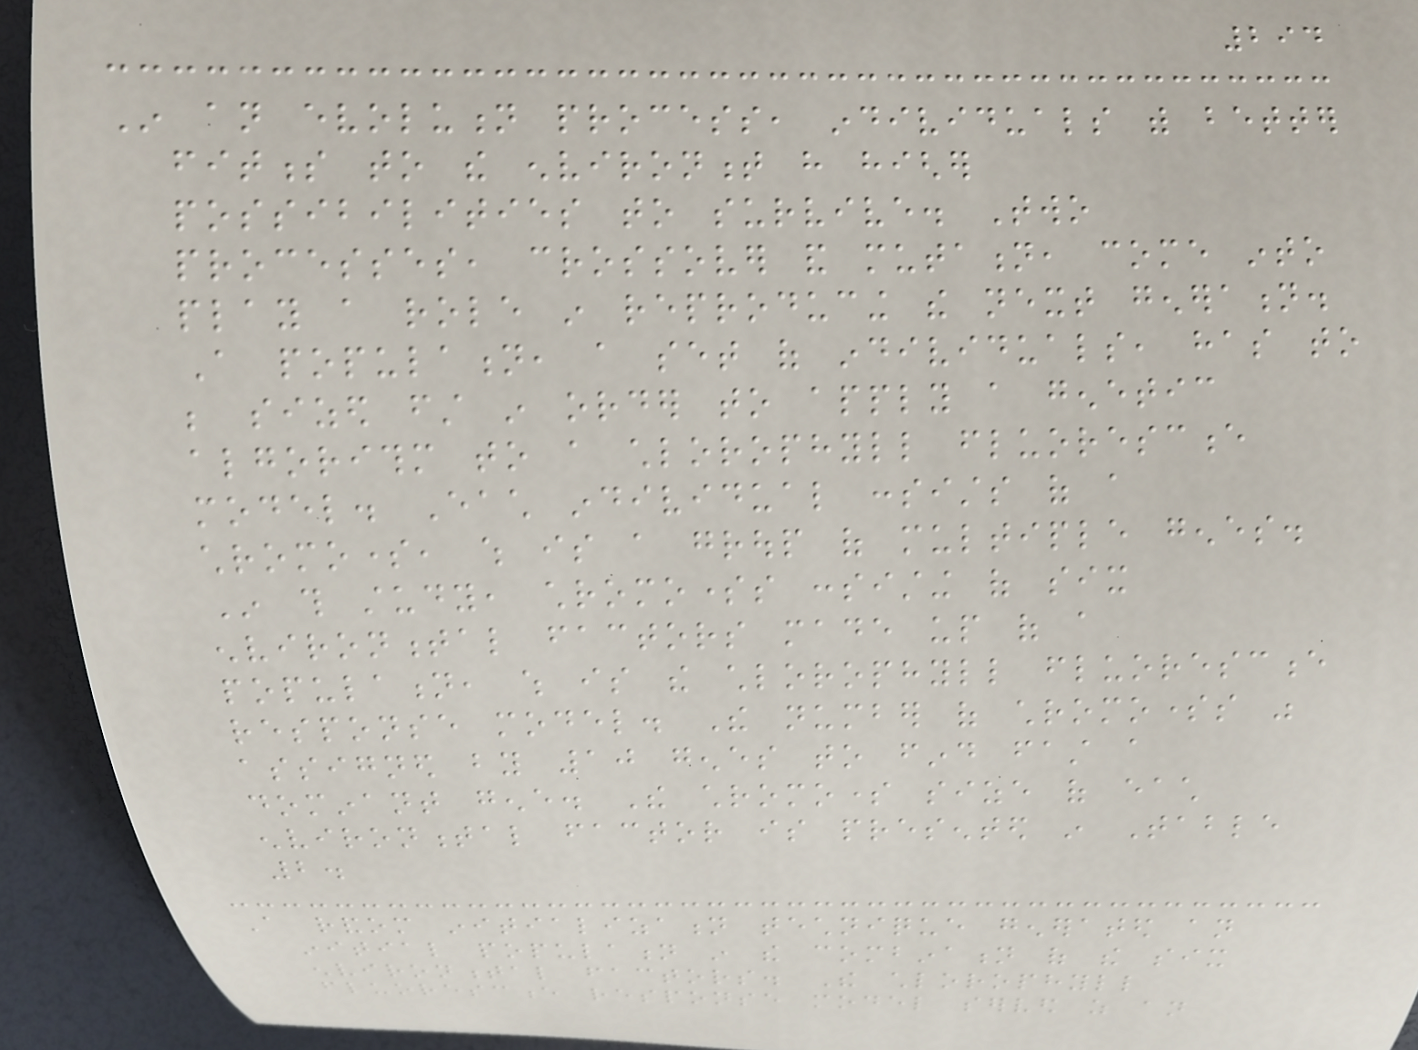294
In an evolution process, individuals with better
fitness to the environment have higher
possibilities to survive. Two
processes, crossover and mutation, come into
play a role in reproducing the next generation.
A population, a set of individuals, has to
be sized first in order to apply a genetic
algorithm to a chlorophyll fluorescence
model. Each individual consists of a
chromosome, which is a group of multiple genes.
In this study, chromosomes consisting of six
environmental factors made up of a
population, which is the chlorophyll fluorescence
response model. The number of chromosomes was
assigned by 10 genes to find fast a
dominant gene. The chromosome size of each
environmental factor is presented in Table
2.
A random initialization technique generated an
initial population in the combination of the six
environmental factors. The chlorophyll
fluorescence response model served as an
